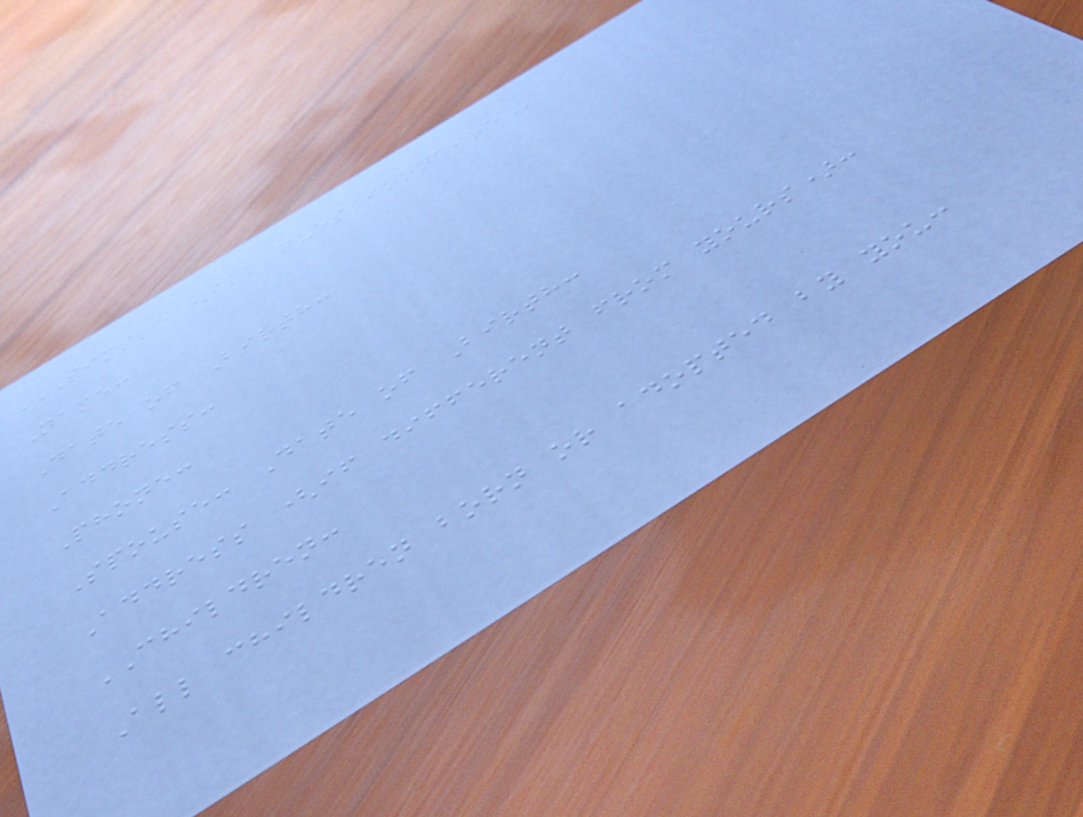SIMPLE WILL QUESTIONNAIRE
Name:
Date of Birth:
Address:
Phone:
Spouse: Date of Birth:
Address (if different from yours):
CHILDREN:
All children born or adopted by you:
